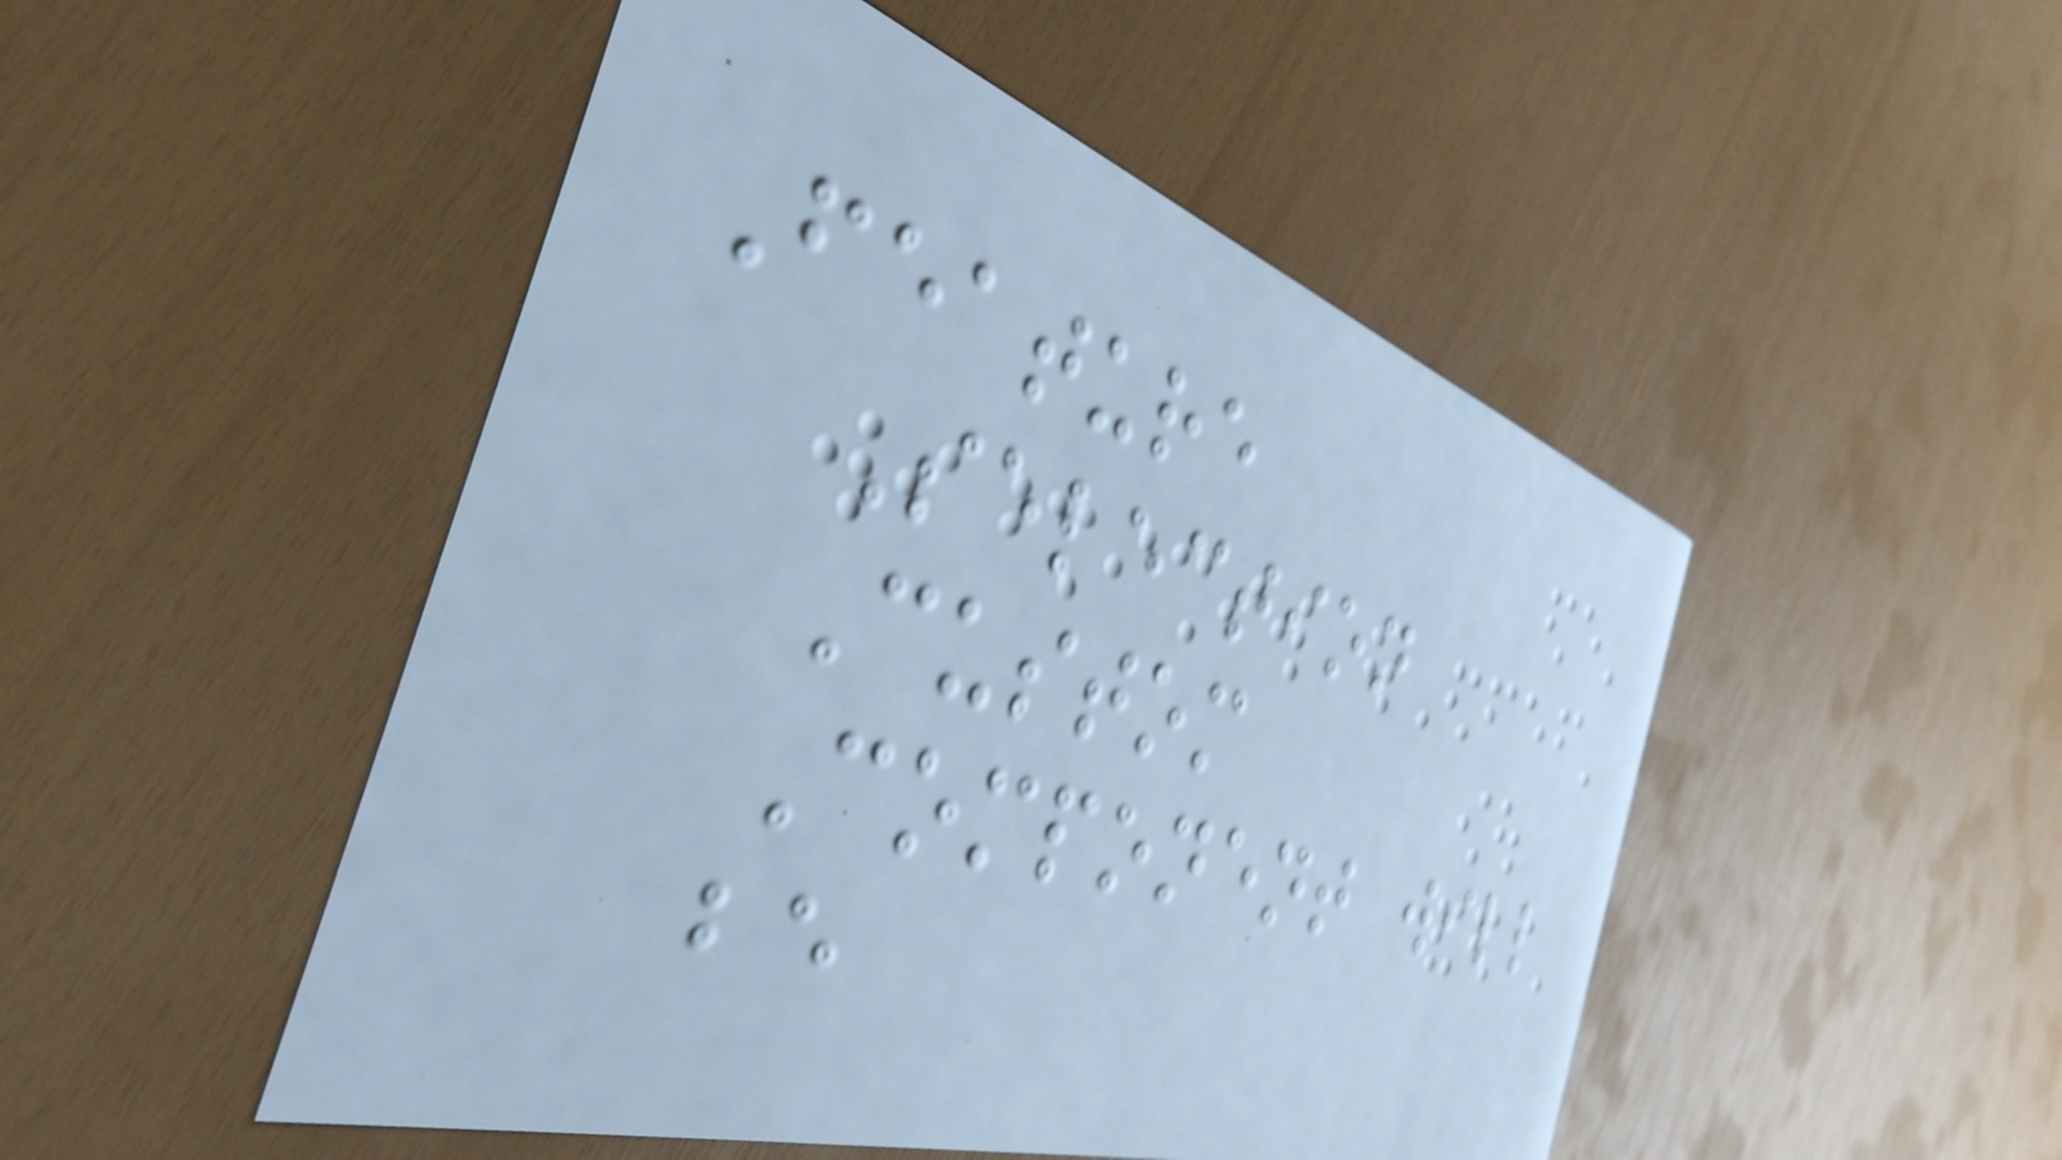Feature
Selection
Custom
Component will
be
